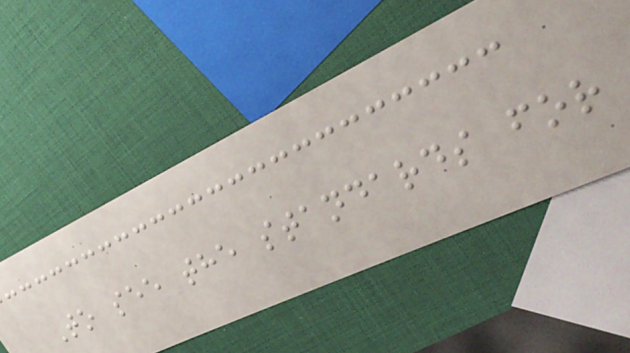To see the standards for
